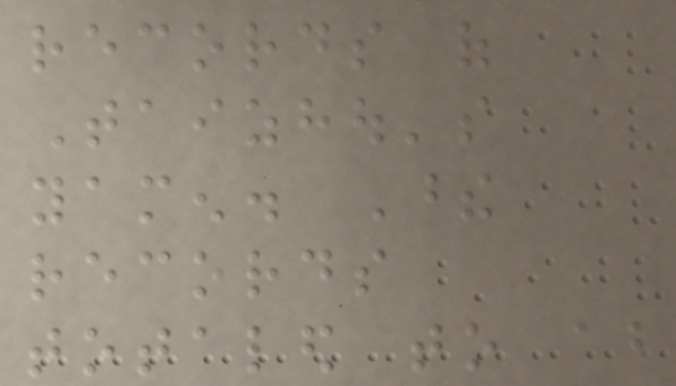records of
Taizhou's
yamen. These
records
totaled to about
